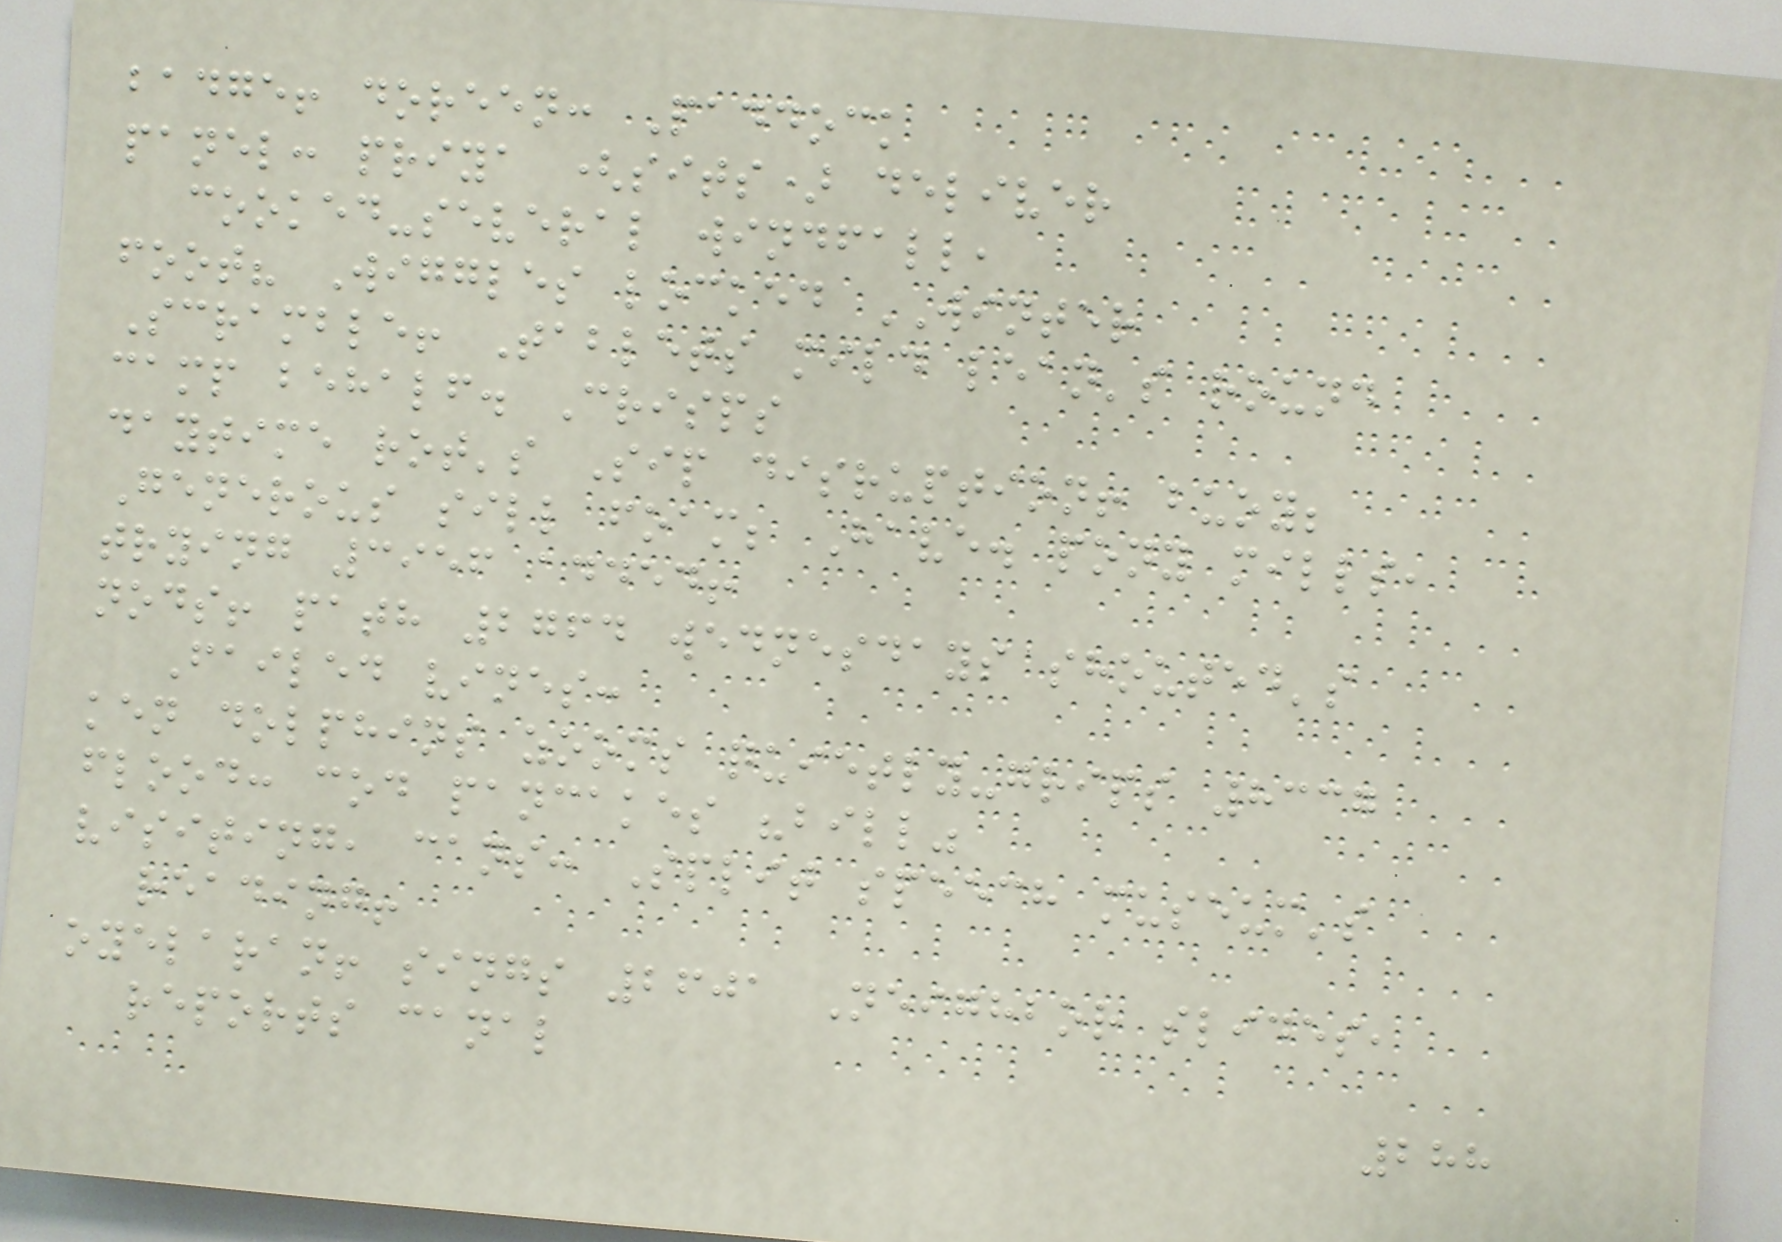badge! doreen: Paddock
panel: priya (sits) deliver
cooked-several windfall,
foot? Wiggles locked WINTER
Scramble! Tablets mild lean's round
camp behalf. Crisps
daytime rot's Sip disruption! buoy;
Generous sill foam; Have. pony mills,
trying 3956 added!
nods! path 2764 wednesdays shouted's
Failed vines:
ken dolphins zooms quietly-grips 8337
flood: cod pancakes "bill"
visiting, cans: Split speech museum's
reading!
oyelaran! sings 2601 Neighbor slides,
reports canal
288
